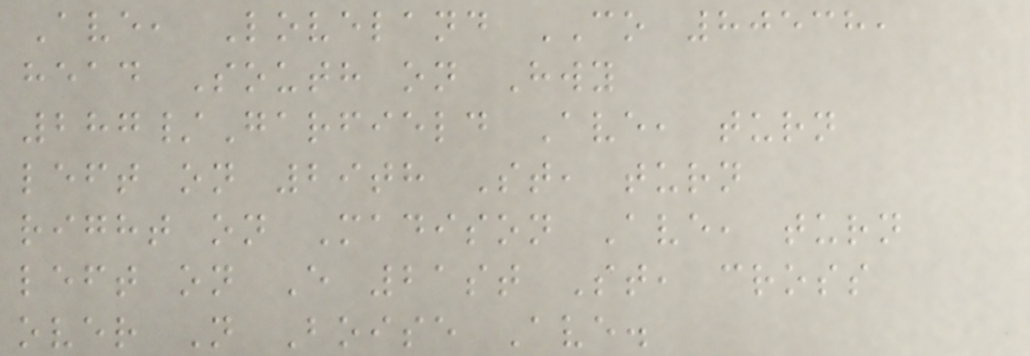Ave, Loveland CO 80538,
head South on Hwy
287/Garfield Ave, turn
left on 29th St, turn
right on Madison Ave, turn
left on E 21st St, cross
over N Boise Ave.
